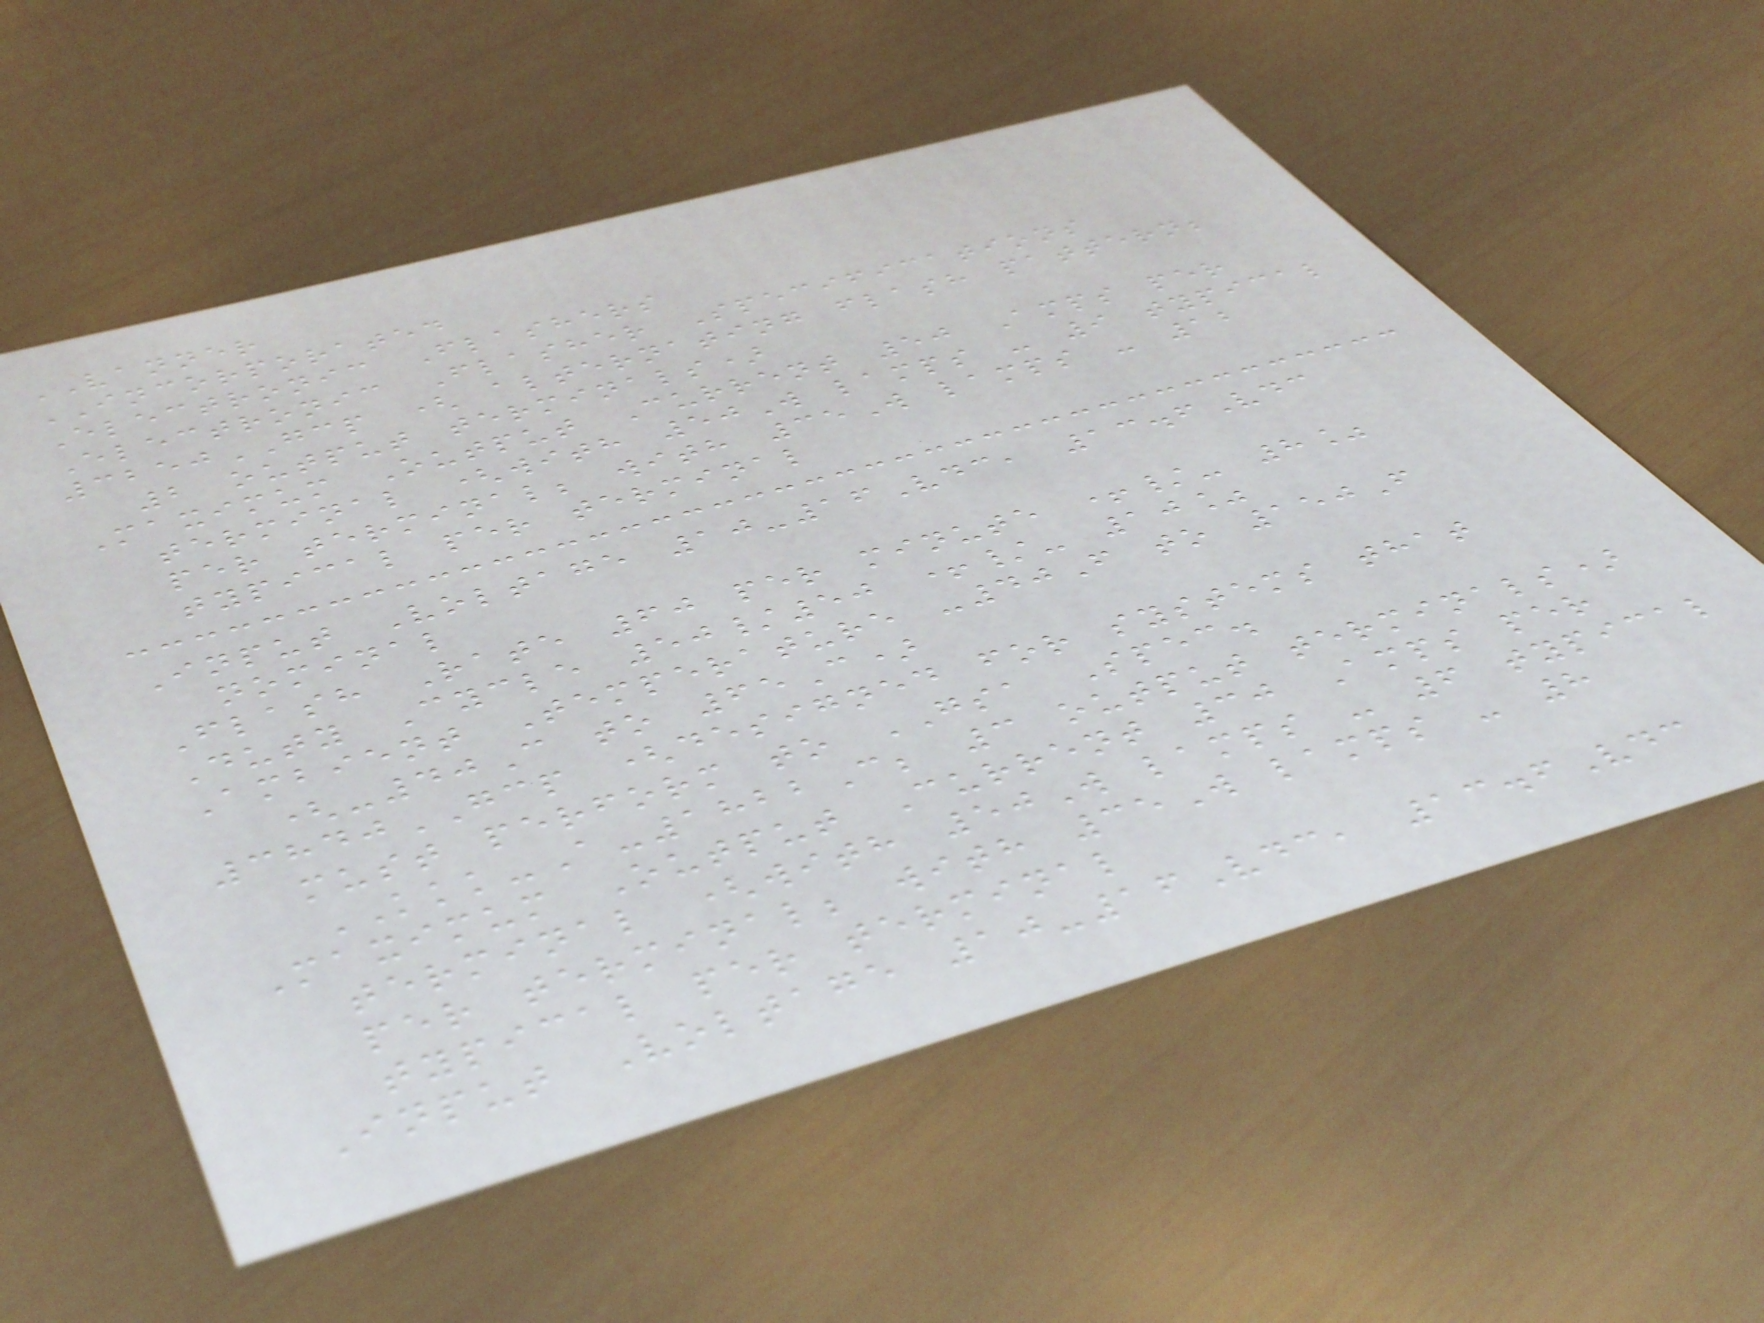VANNER
INCORPORATED
Electronic Flashers
Electronic Flasher Specifications
3250GCP ( alternating flash pattern;
2 output terminals)
Maximum Output Current 50 Amps per
terminal (with 50W lamps - 9 typical
per terminal; with 35W lamps - 12
typical per terminal
Input Voltage 10-16Vdc, 13.6Vdc
nominal
Flash Rate 60 per minute +/- 8%
Duty Cycle 50/50 +/- 10%
Ambient Temperature -40F to 150F
(-40C to 65C)
3840GCP (designed for systems that
must perform to GSA Spec.
KKK-A-1822C; 3 output terminals)
Maximum Output Current 30 Amps per
terminal (with 50W lamps - 6 typical
per terminal; with 35W lamps - 8
typical per terminal
Input Voltage 10-16Vdc, 13.6Vdc
